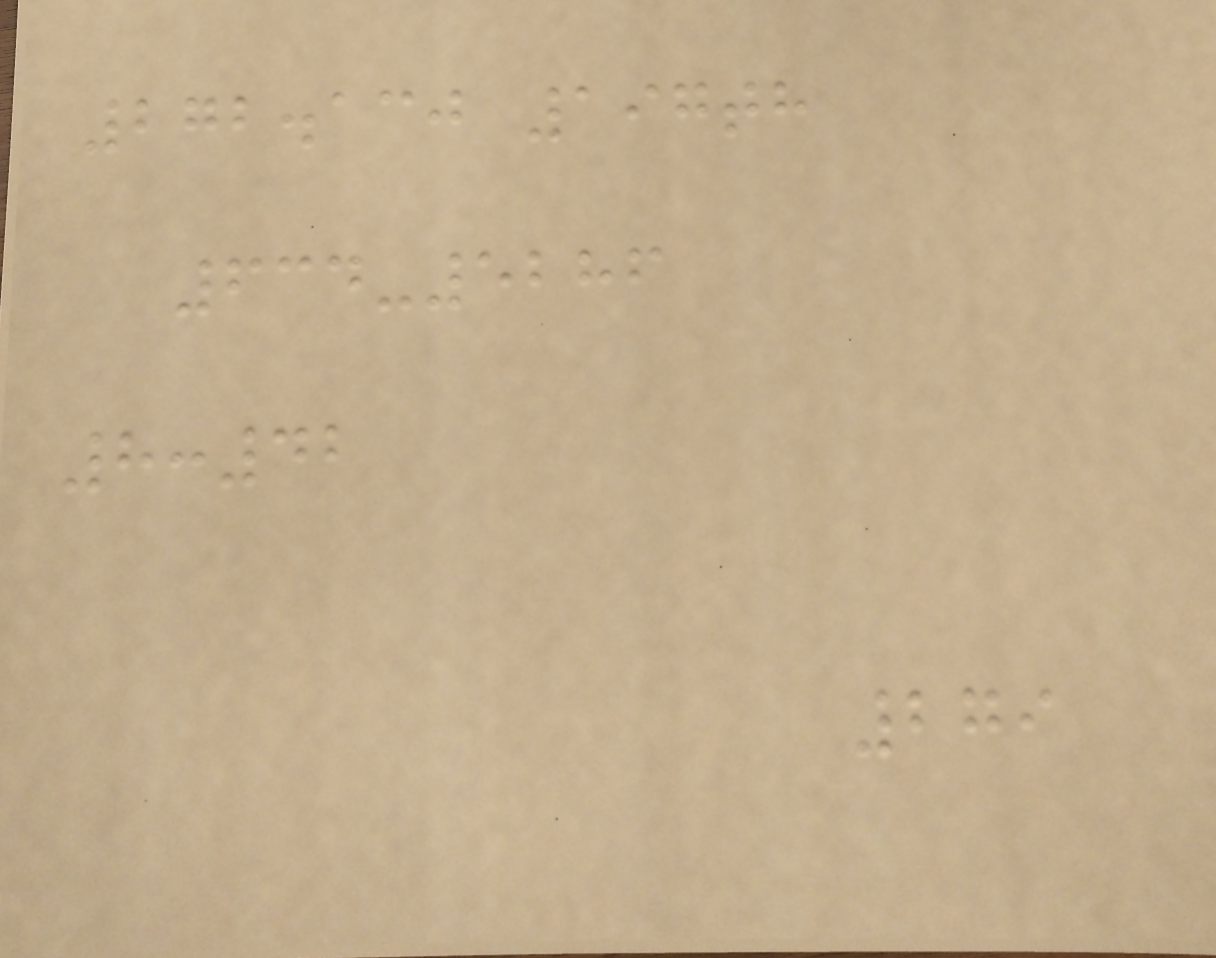272.130 197th
634-5286
8:42
279
